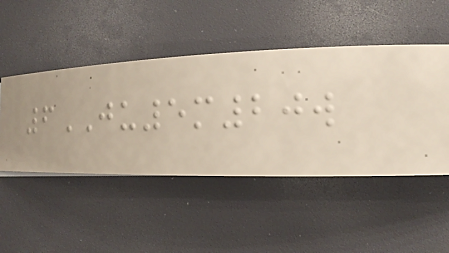6JU5m20w
